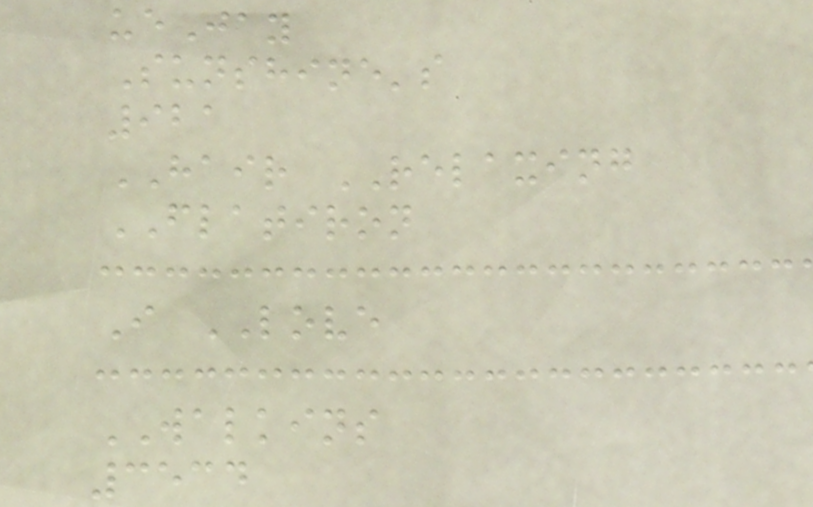ueJay
Sunshine's
921
HAIR RELAXING
FLATIRON
I LOVE
WALKINS
3534
